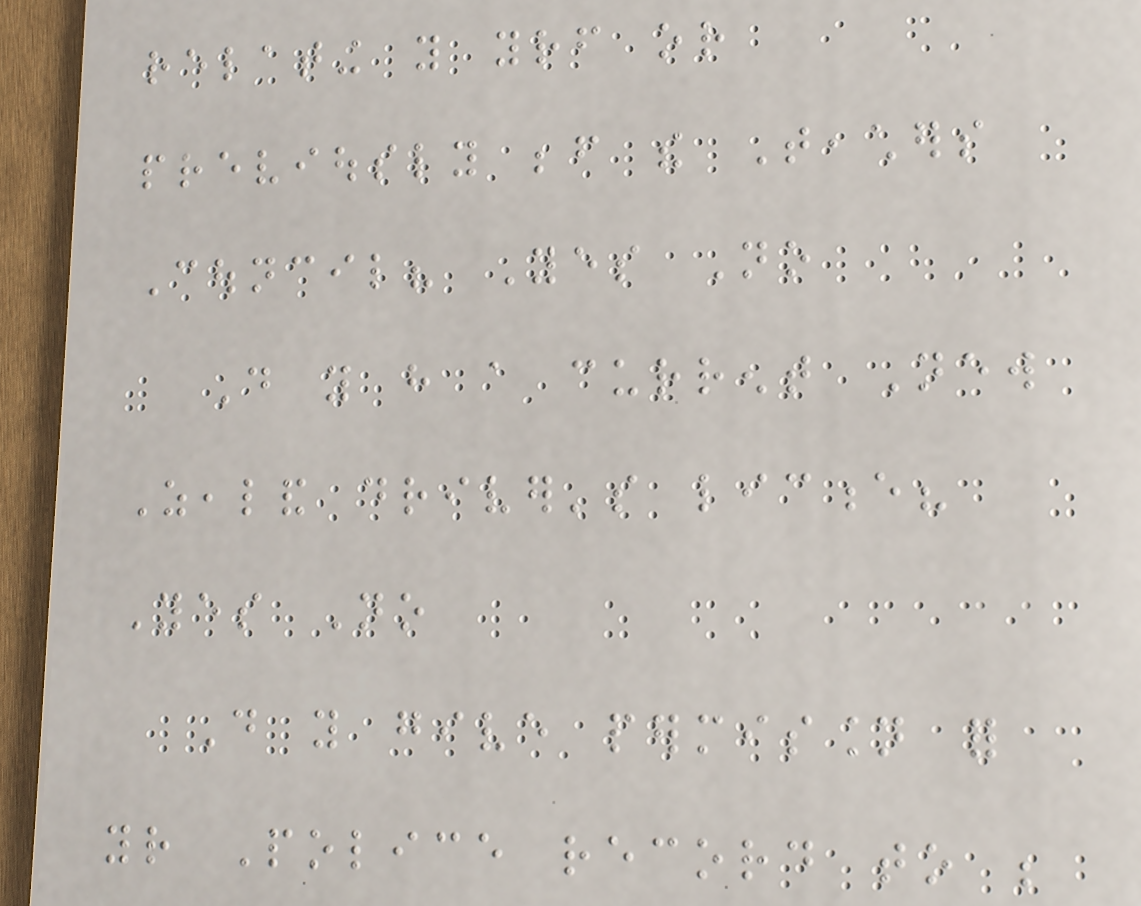relating you yourself or
previously before the Teachers
Council? Yes No
Do you have a current New
Zealand driver's licence?
Yes No
Do you give permission for
your Police record to be
